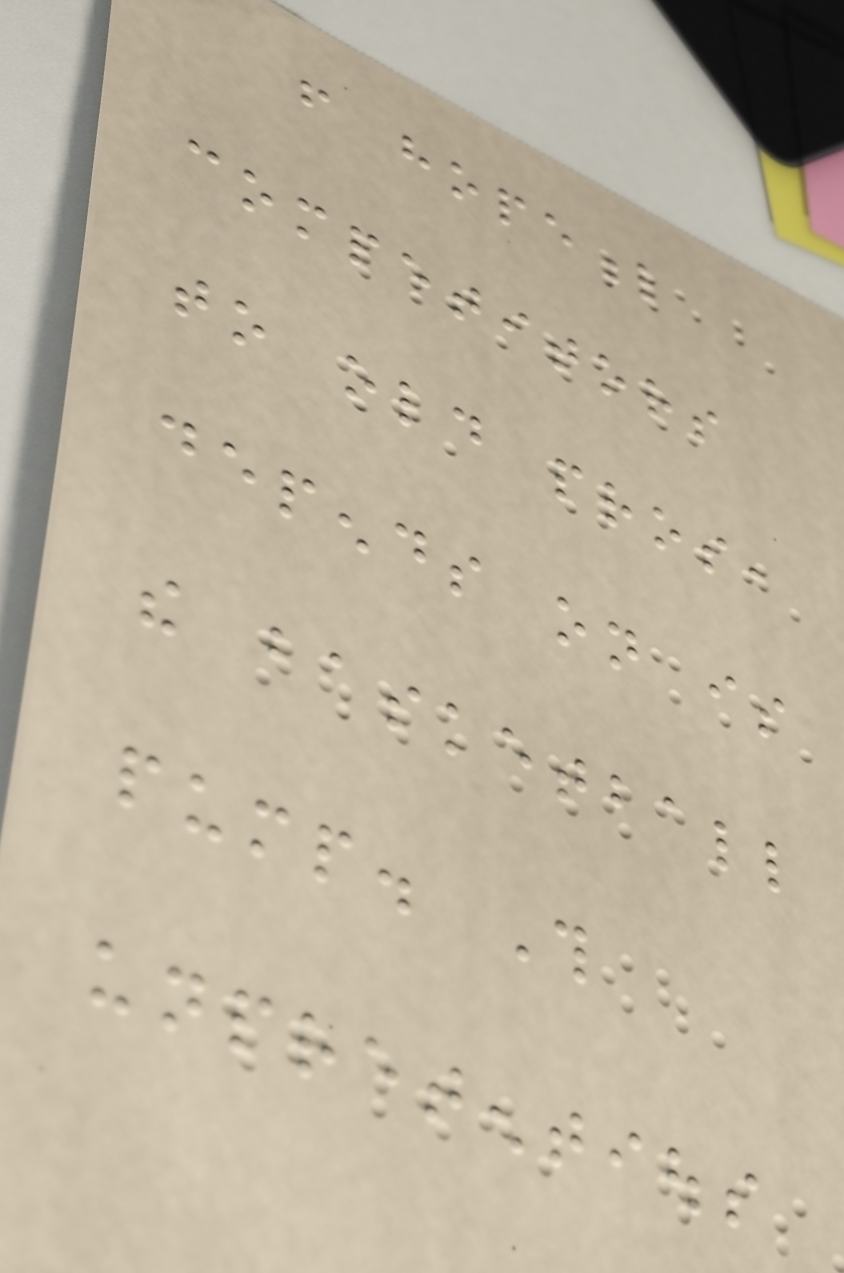from hopeful
competitors
to old pros,
depends on is
the basketball
pump. This
unpretentious
